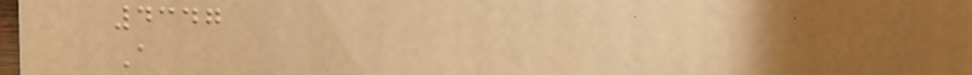4347
A
